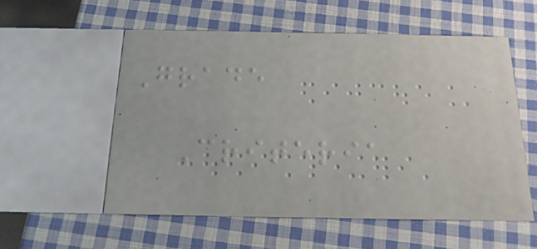Grade
Criteria
